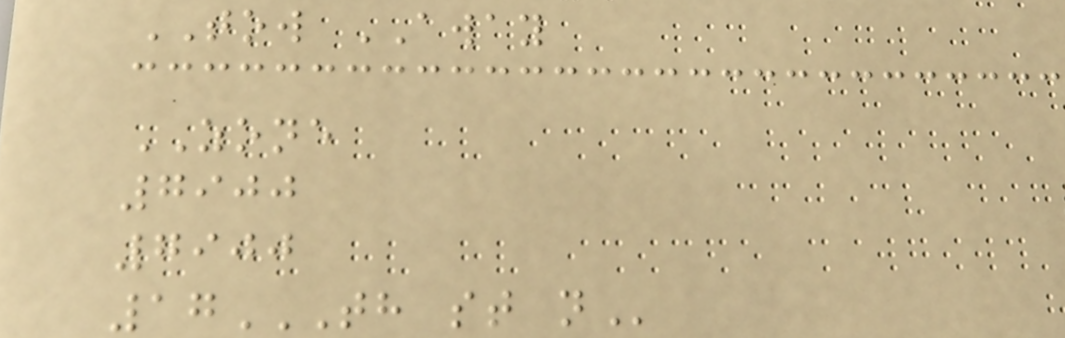TOW AWAY
ZONE
7900
7900
17TH ST N
